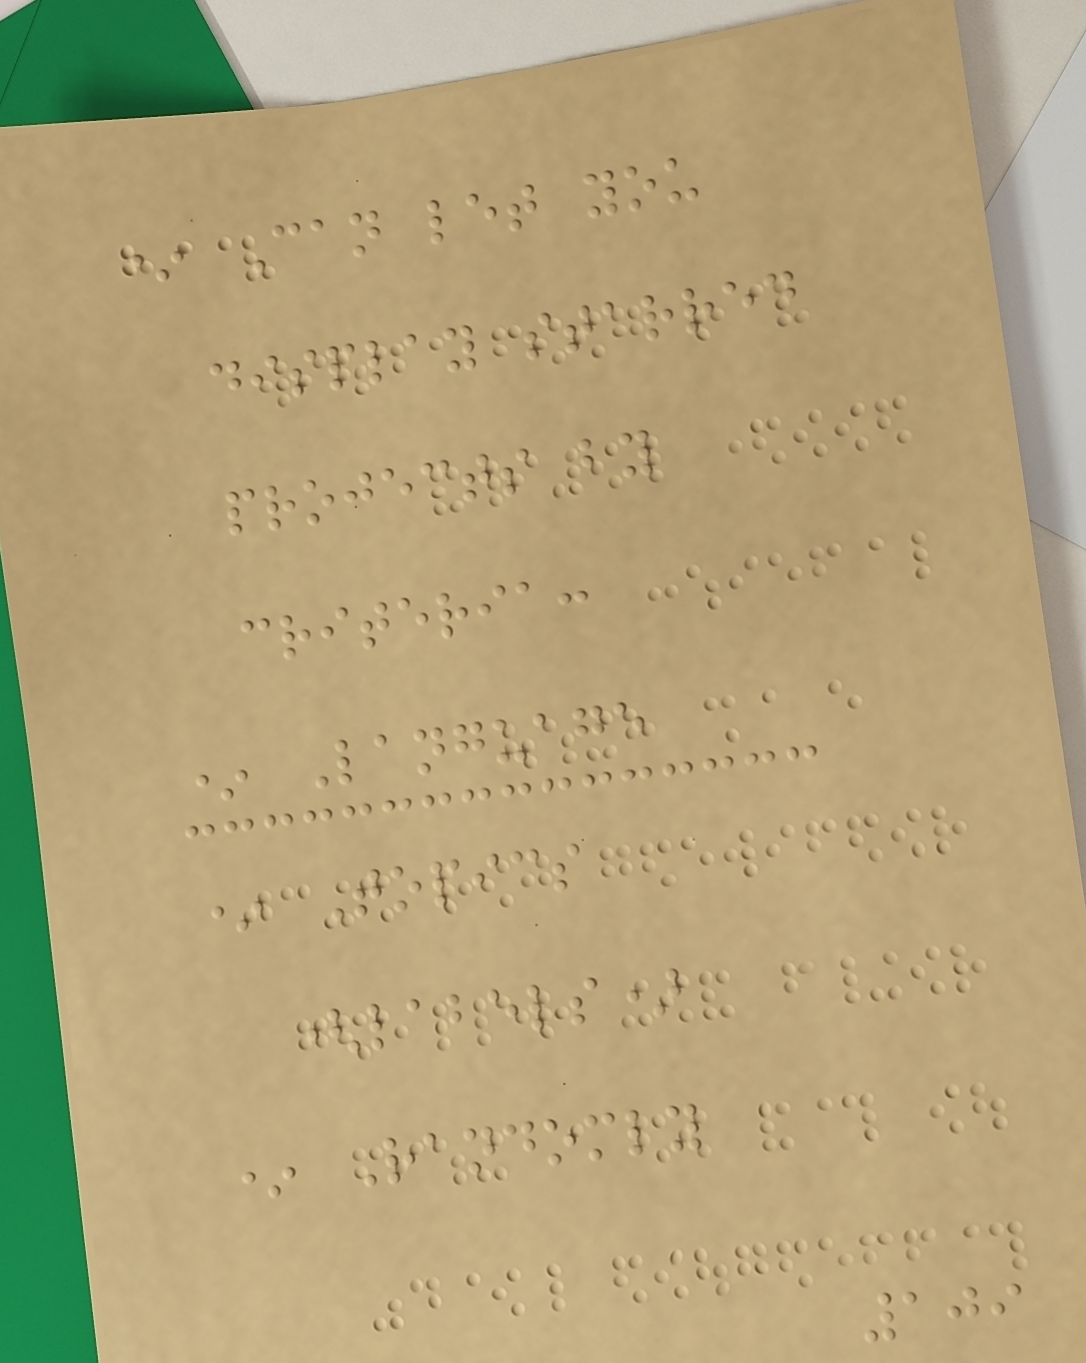* Can let you
display starred
projects by
criteria:
* Language
* Topics
(labels)
* Randomly
109
